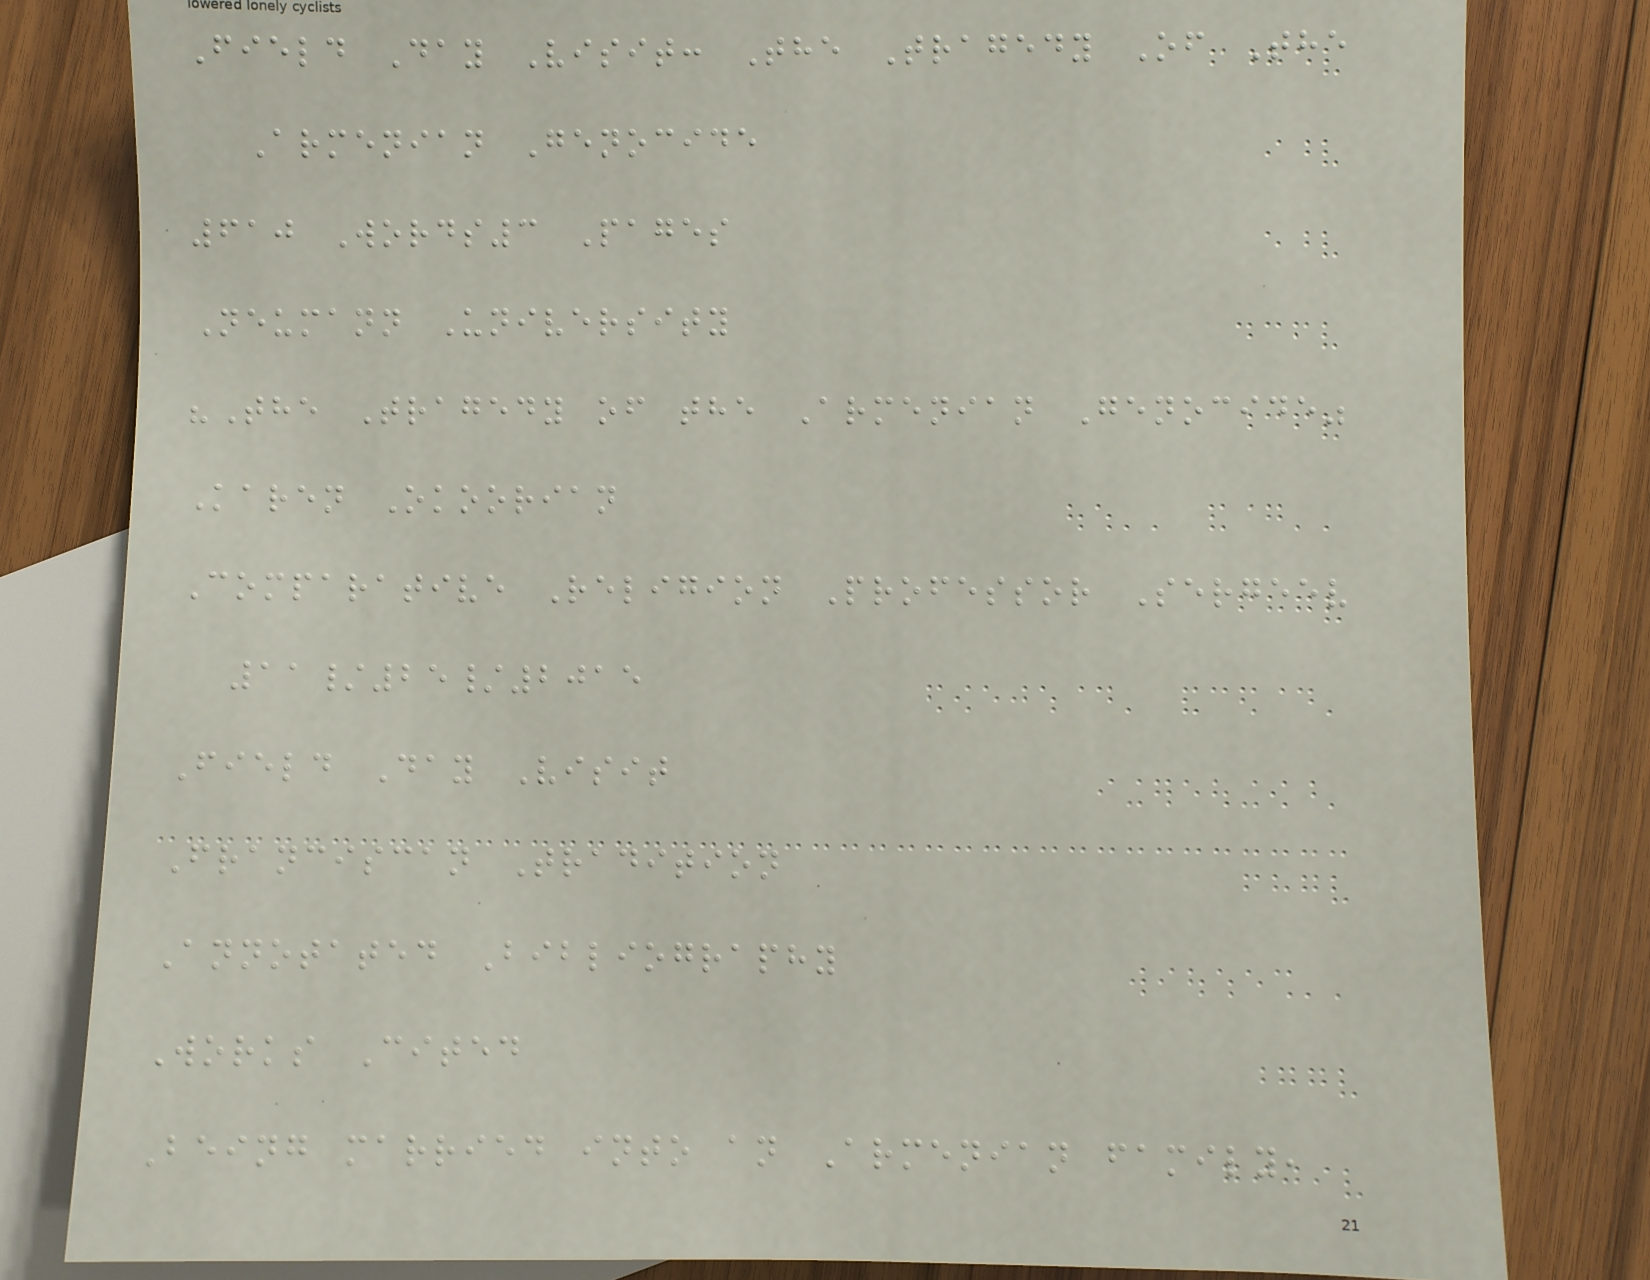Field Day Visit: The Tragedy Of The
Armenian Genocide
610 Words3 Pages
Neumann University
"The Tragedy of the Armenian Genocide"
Karen Okoorian
Comparative Religion Professor Sergeev
11/25/2015
Field Day Visit
Franciscan Tradition
Annotated Bibliography
Works Cited
Being married into an Armenian family,
